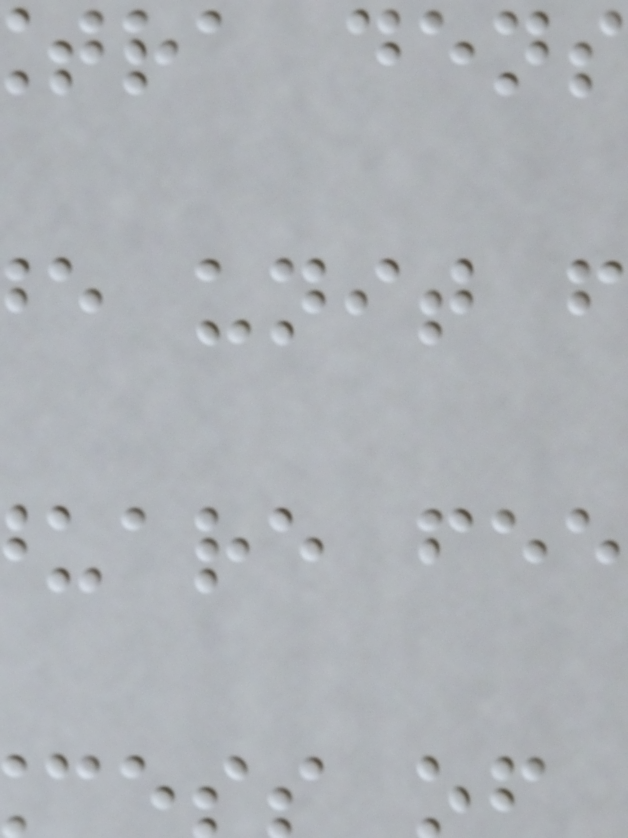tra dens
e unit f
uare fee
